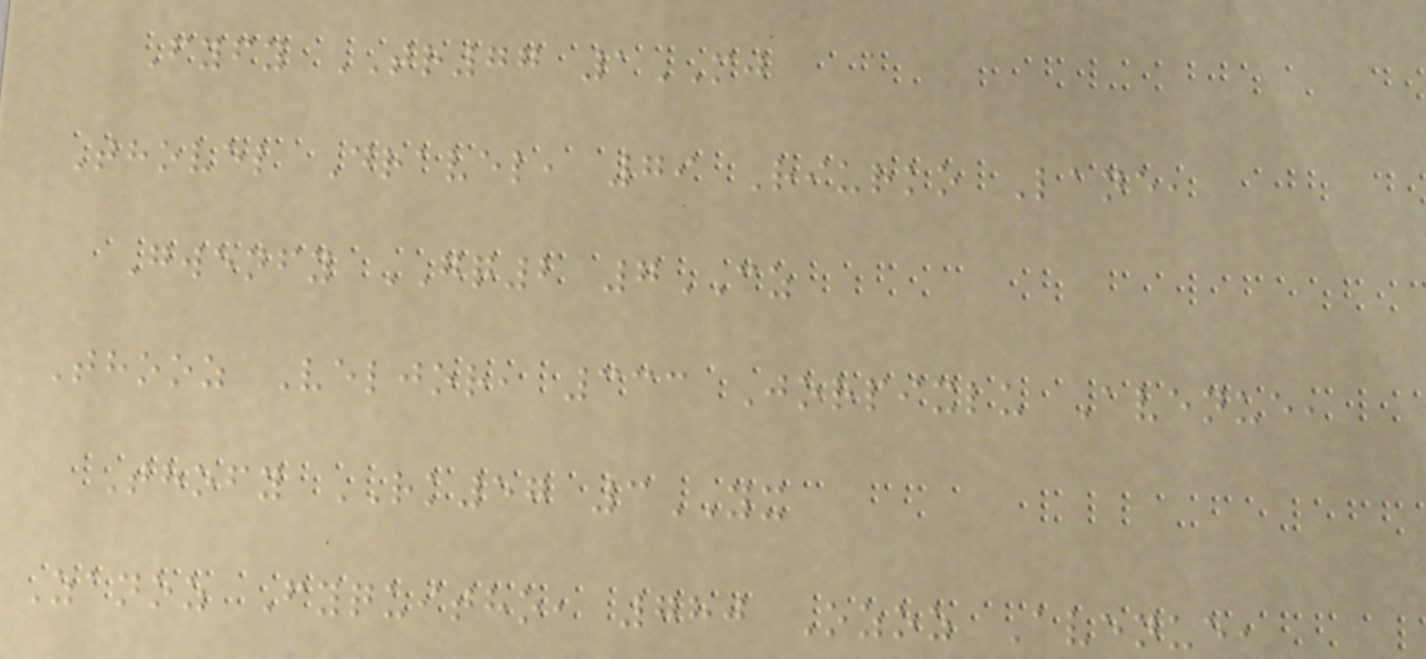Fyfy TR77 1MJ
Thovel Dravel, 79 Riurko Lane,
Gwenfy GQ2 7CZ
Thooz Veljor, 333 Jorpixlu Avenue,
Thofy RK57 3YX
Zanoz Fyquitho, 780 Ozoz Avenue,
